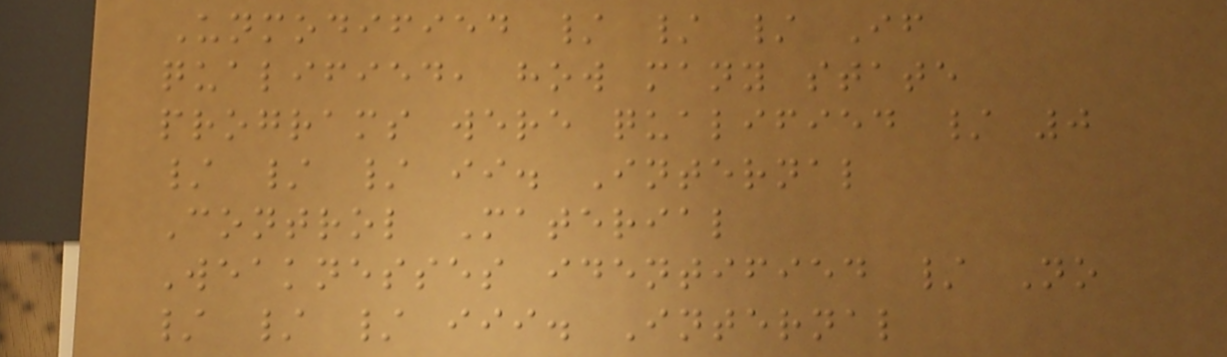Unmodified / / / If
qualified, how many state
programs were qualified / 0
/ / / ii. Internal
Control Material
Weaknesses identified / No
/ / / iii. Internal
